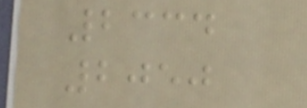2334
2050
